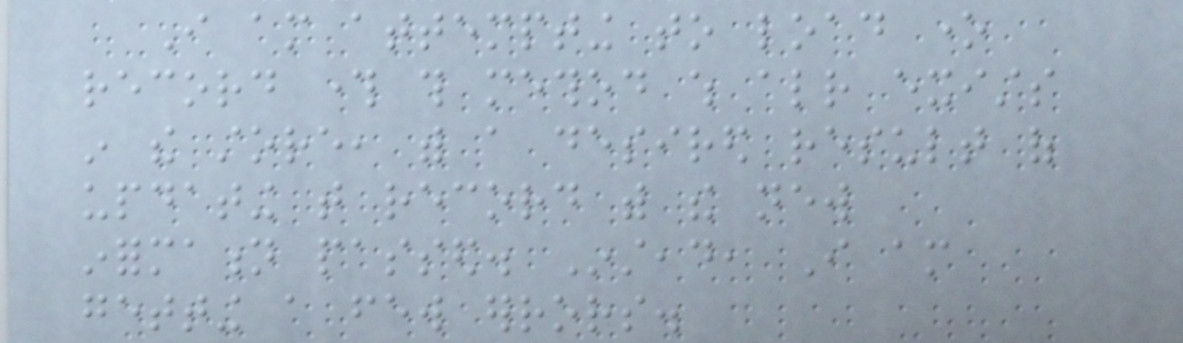I am attempting to load one
record through this method which already exists
in the store, with a desired result of
updating that record with the new
information passed. Instead, I am
getting a few errors.
